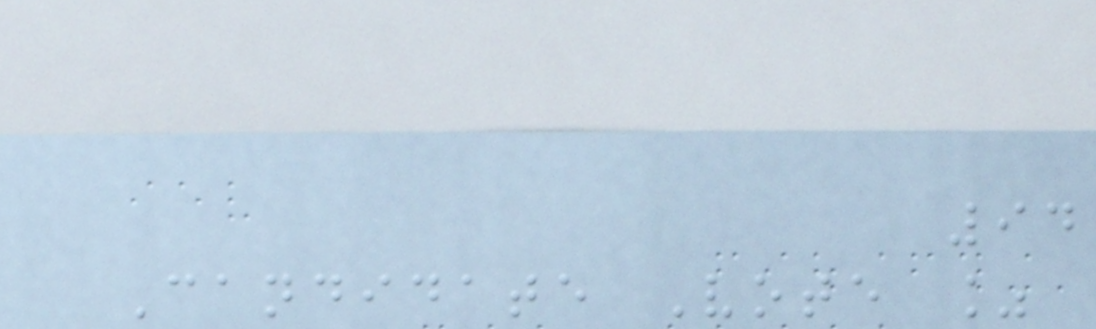94
Candidate Vote %
